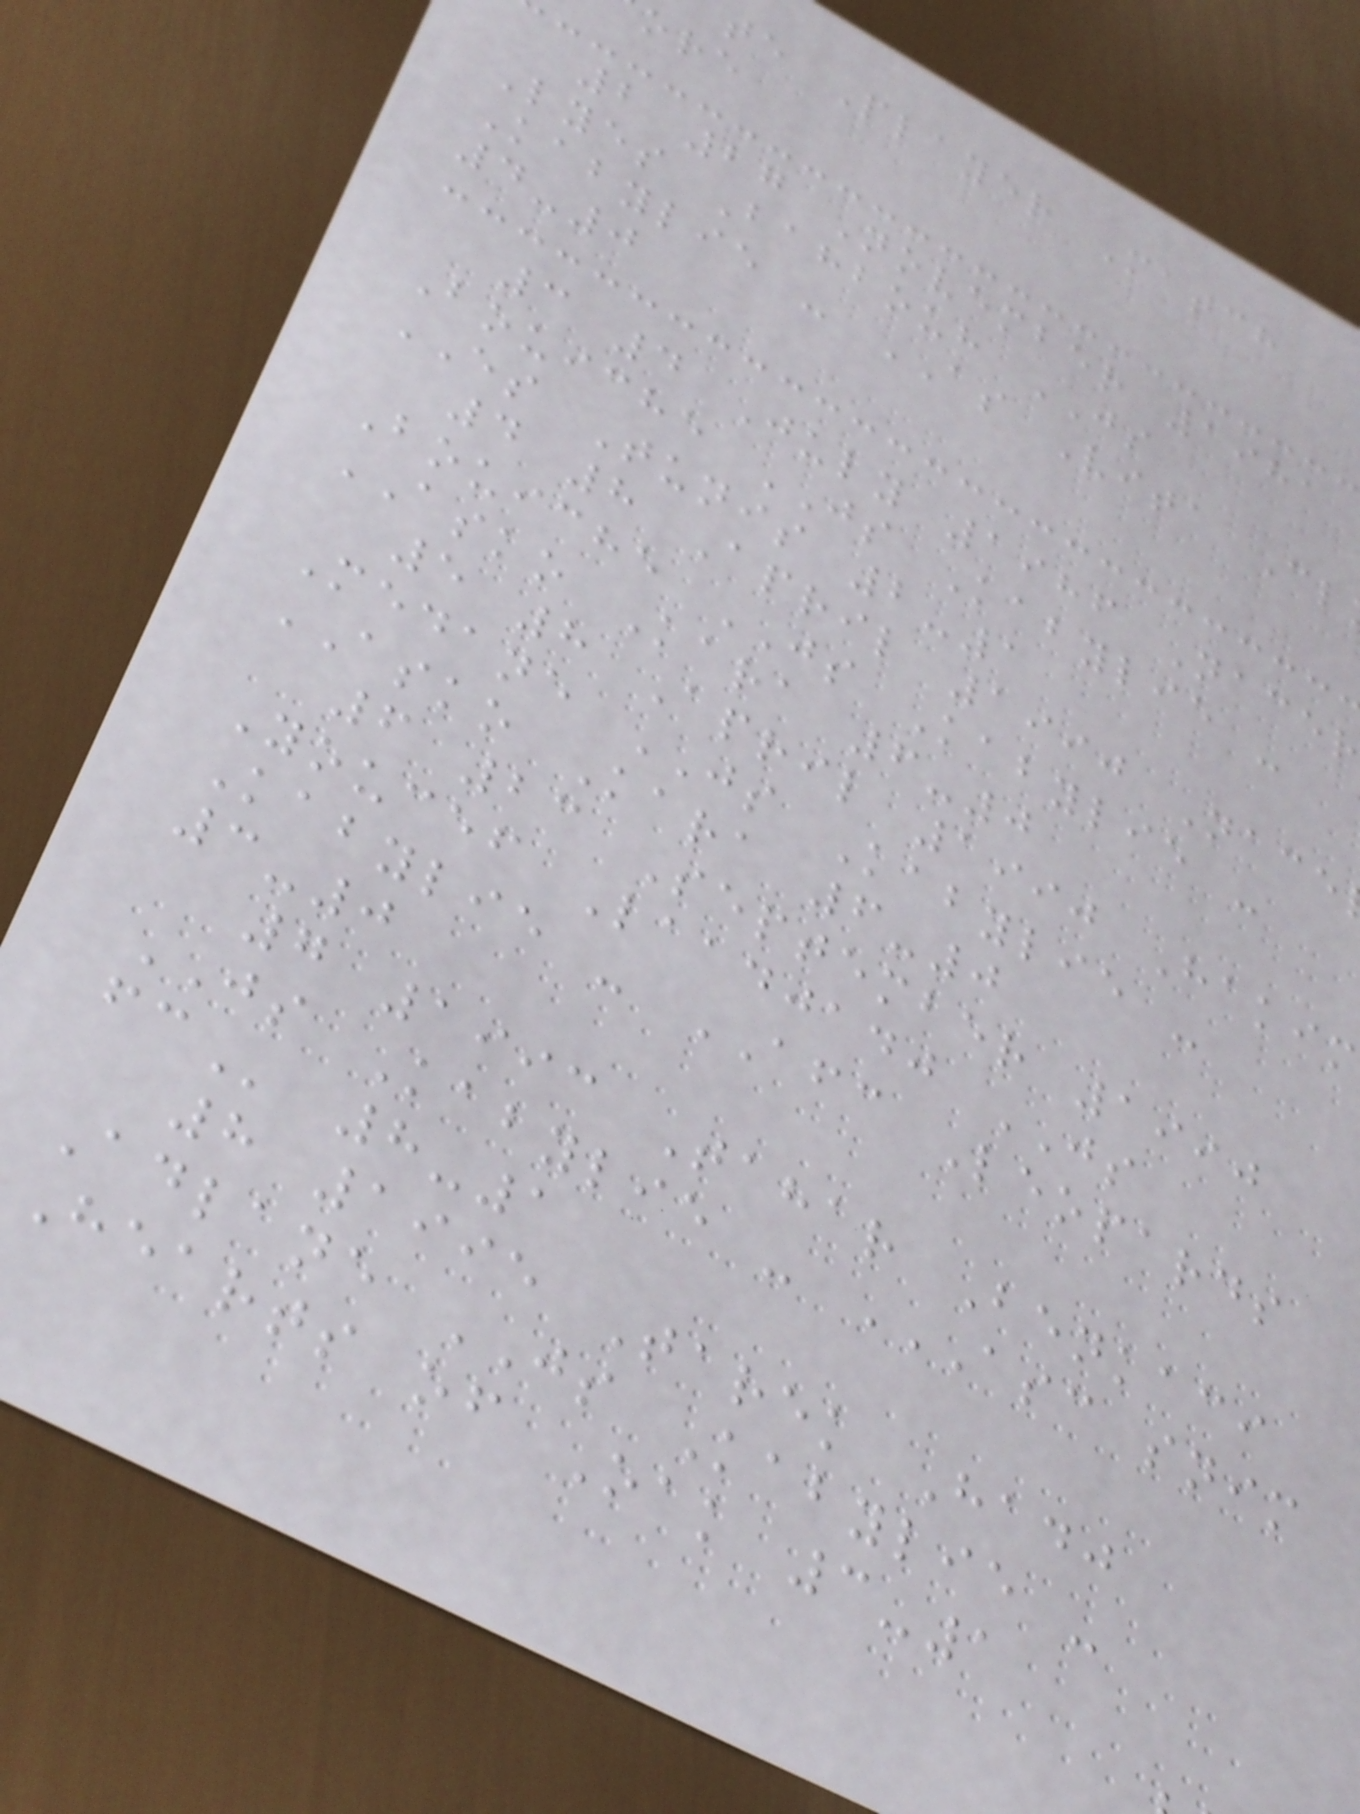te Player Match
2 27 November 1981
Lyes Bahbouh JS
Kabylie - AS Vita Cl
4-0
3 4 July 1986 Nacer
Bouiche JS Kabylie -
ES Tunis 2-1
4 8 April 1990 Nace
Bouiche JS Kabylie -
ASKO Kara 6-0
5 8 April 1990 Hakim
Medane JS Kabylie -
ASKO Kara 6-0
6 23 September 1990
Youcef Laadjadj JS
Kabylie - AFC Leopards
3-0
7 1993 Tahar Benkaci
JS Kabylie - ASC SNIM
8-1
8 1995 Tarek Hadj
Adlane JS Kabylie -
Hearts of Oak 3-1
